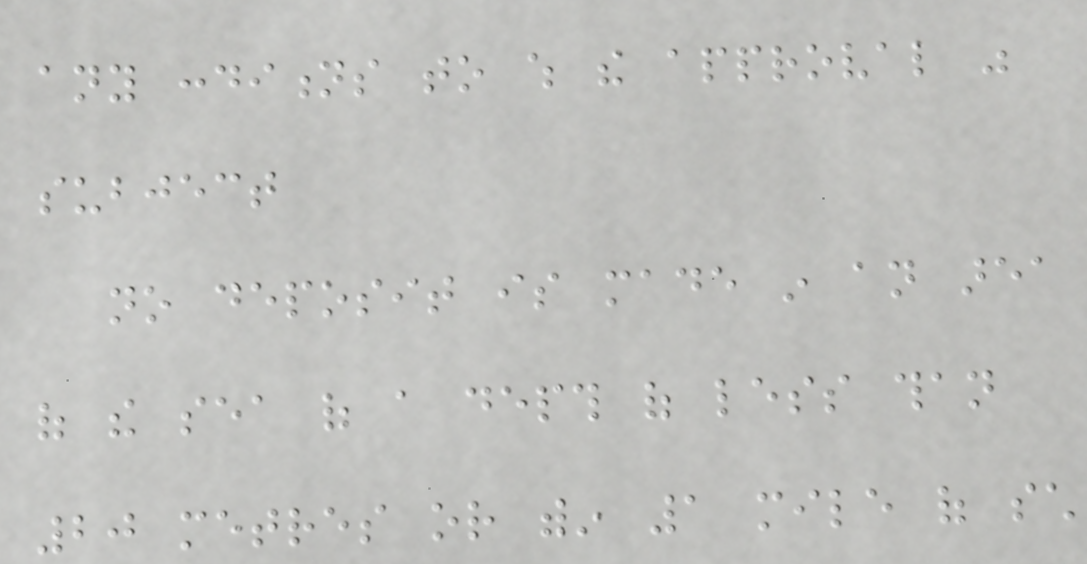any conditions to which the approval was
subject
no deposit is made in an area
of the sea of a depth of less than
20 metres or within 1 mile of such
